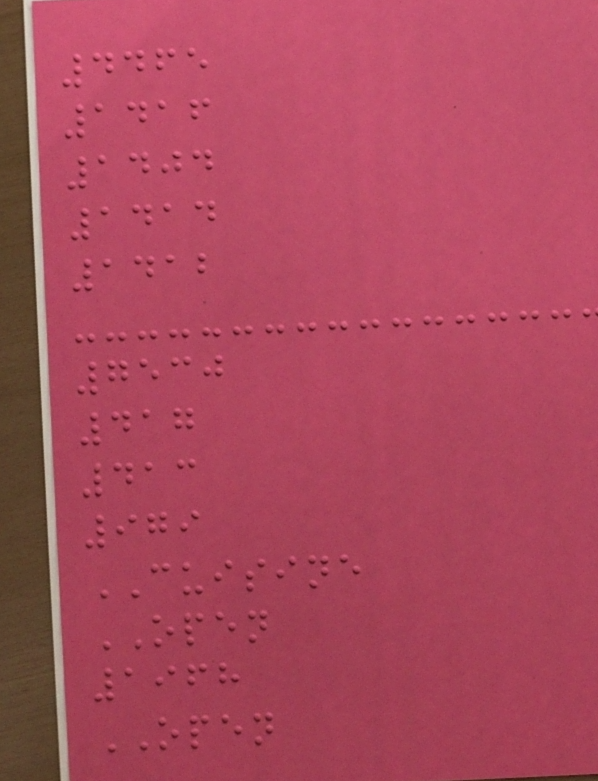4465
1416
1404
1414
1412
7530
417
413
979
CUISINE
OPEN
1968
OPEN
